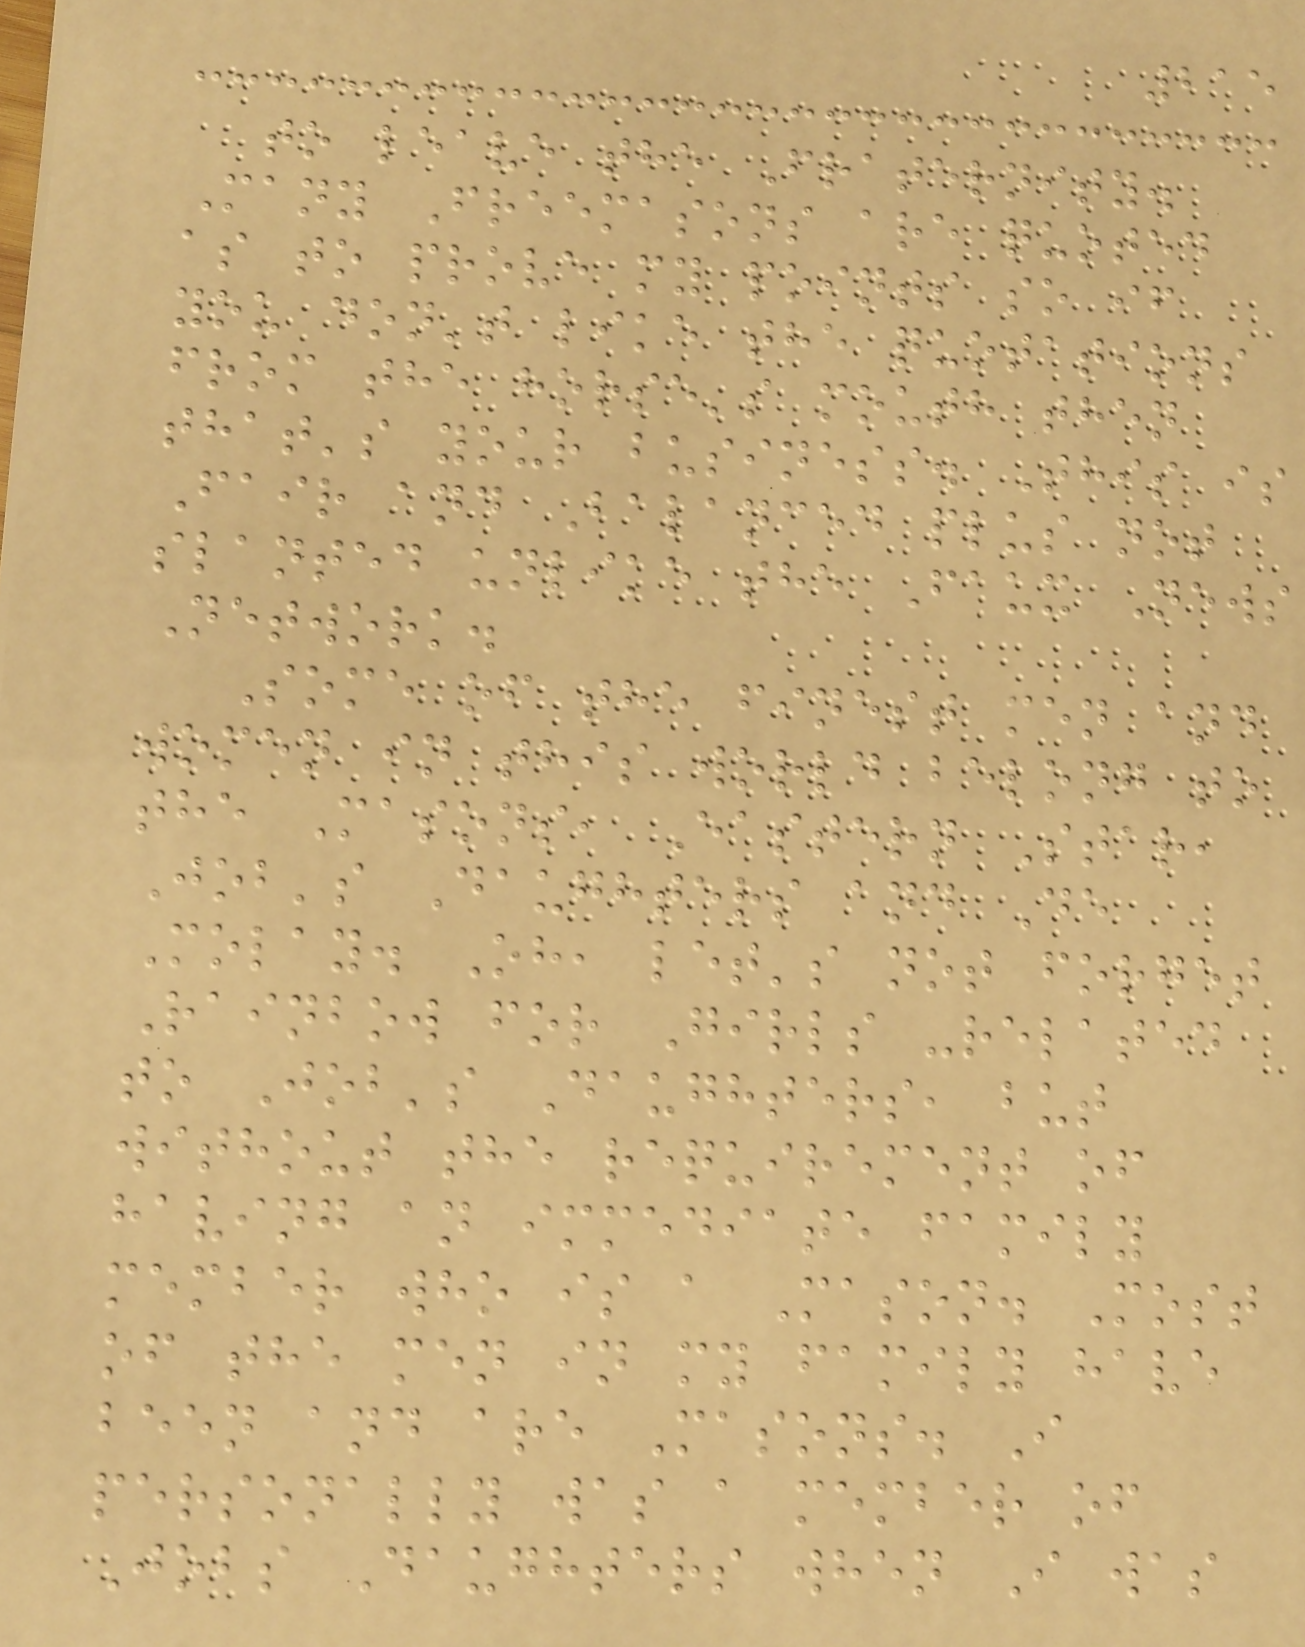215
to leave the Fraternity.
Many Freemasons are quoted
as to prove my points so if
you don't like the quotations
from the horse's mouth then
that's your business. This is
Fair and Balanced plus not
slanted unlike the Faux News
Network.
Some of the finest men and
women in this world belong to
the Masons, Eastern Star,
Job's Daughters and De
Molay. Oh, let's not forget
Rainbow for Girls -related
to Job's Daughters, but
without the requirement of
having an immediate family
member who is a Mason. Most
of the men in my family have
been and are Masons. I
personally was a member of
Jobs Daughters when I was
